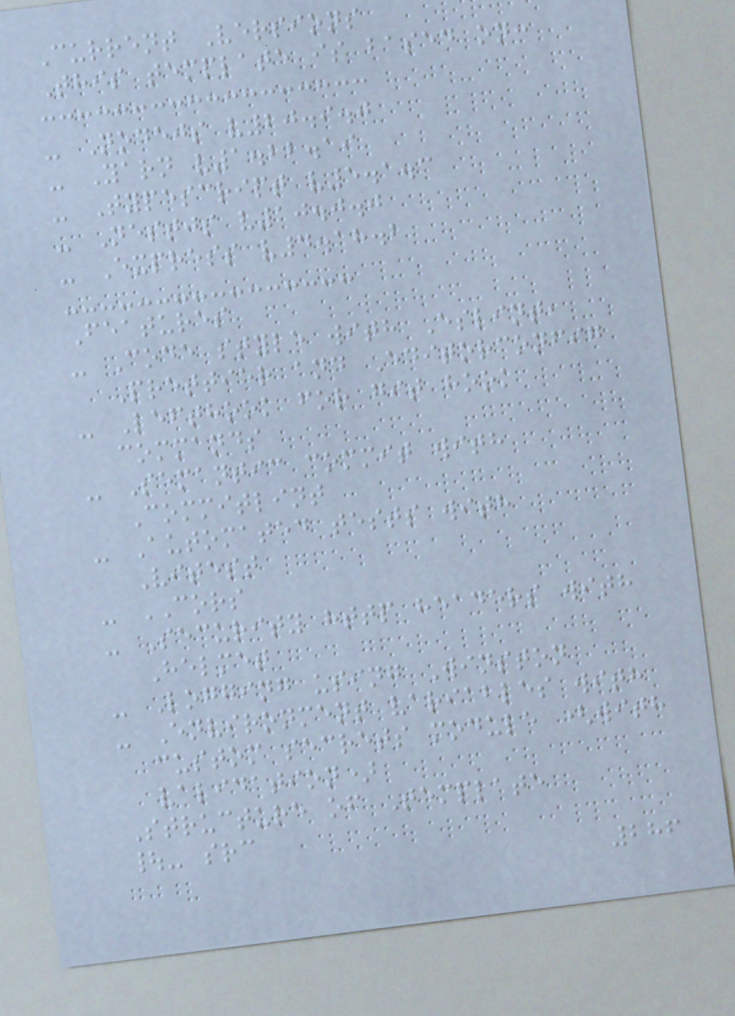Current Versions
This template is based on:
- Nodejs v20.9.0
- Yarn v1.22.19
- Typescript v5.1.3
- Nestjs v10.0.0
- Express v4.18.2
Features
- Code style with Eslint,
Prettier and Editorconfig
- Lefthook for git hook
commands
- Semantic commit with
Commitlint
- Automated tests with
Vitest
- CORS
- Security http headers with
Helmet
- Logging using Winston
- Environment variables with
custom secrets module (with
validation)
Structure of Template
|- src
286
